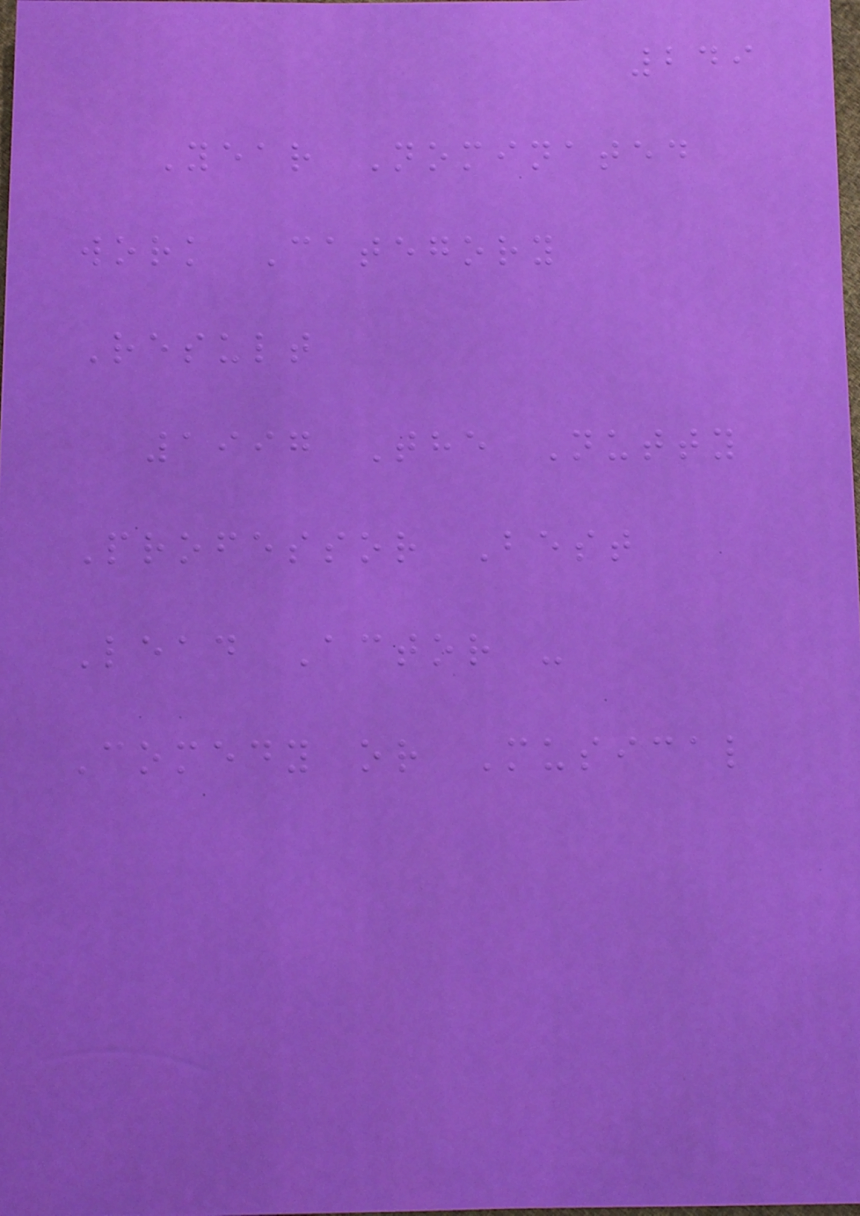249
Year Nominated
work Category
Result
1997 The Nutty
Professor Best
Lead Actor -
Comedy or Musical
